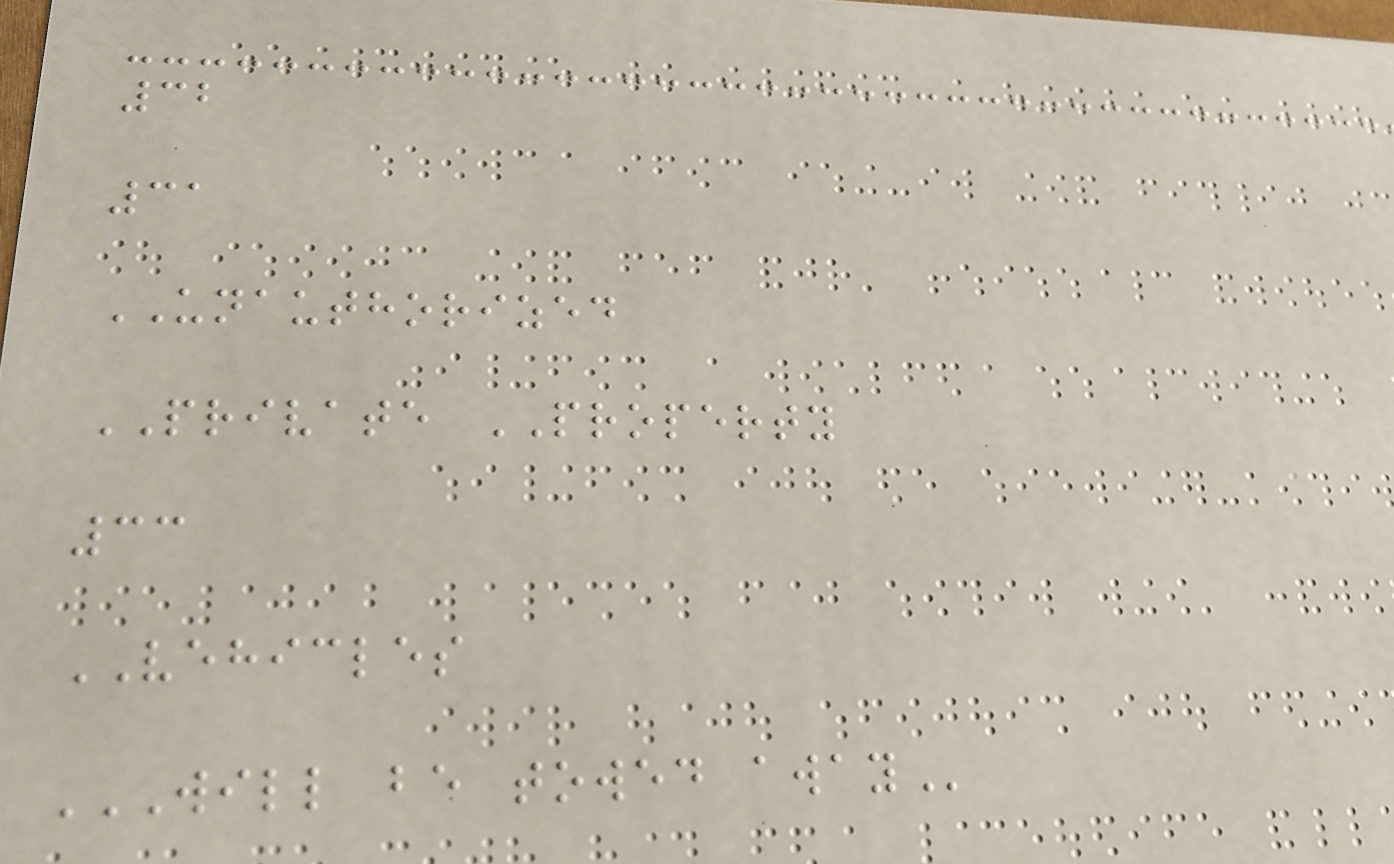32
31
UNAUTHORIZED
PRIVATE PROPERTY
33
VEHICLES
WILL BE TOWED AWAY
